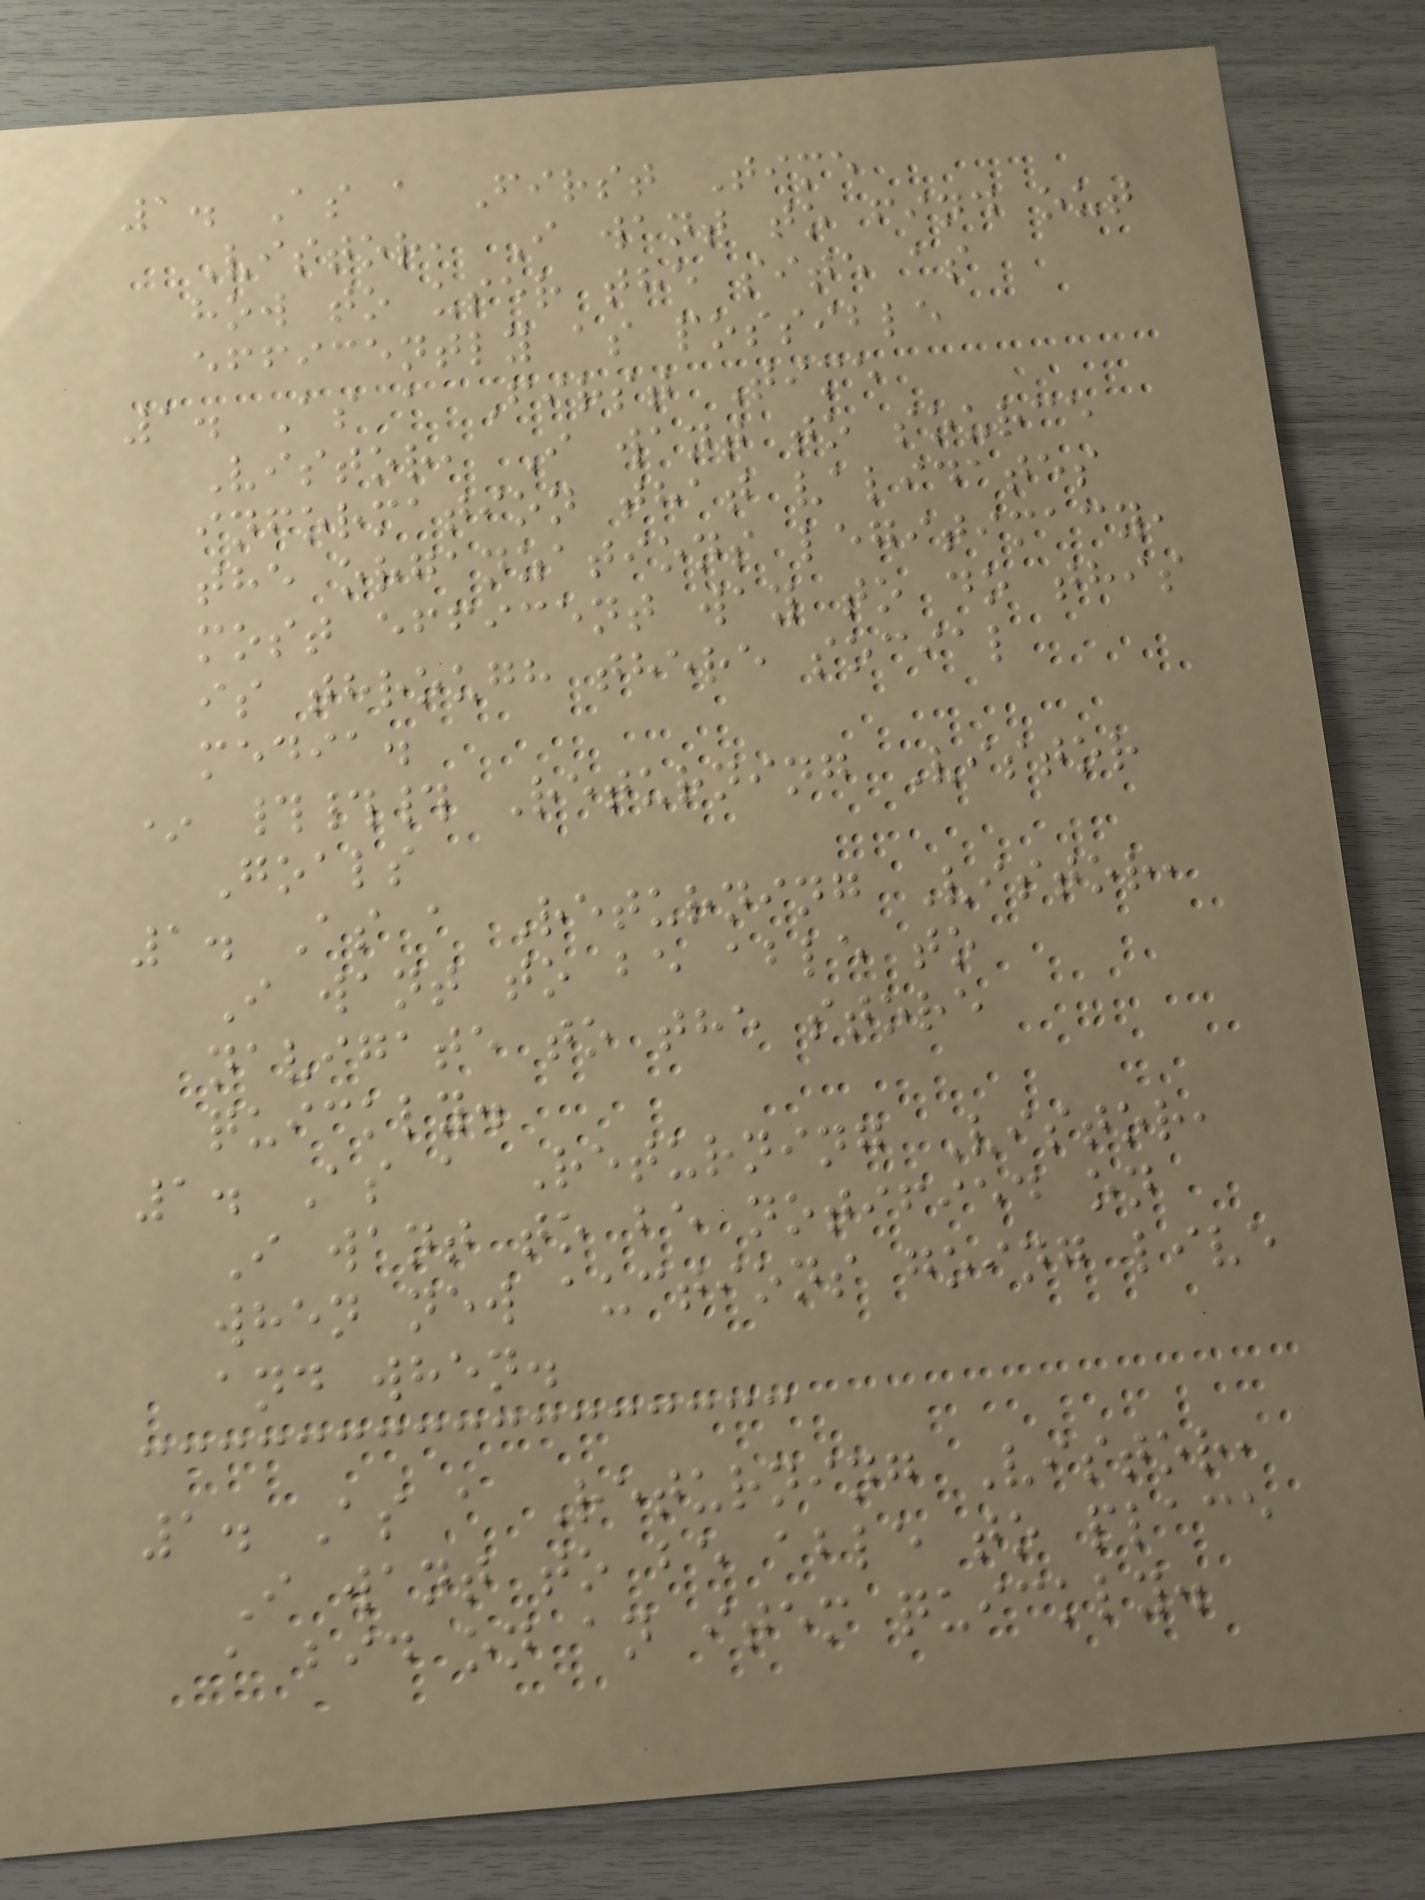1. As a First Time
Vistor, I want to find out
how to user the site as
efficently as possible
1. As a First Time
Vistor, I want to source
information that validates
the organzations legitimacy,
most efficent way to do this
is through there social
media.
* ### Returning Vistor
Goals
1. As a Returning Vistor,
I want to be able to
navigate to the store
quickly.
1. As a Returning Vistor,
I want to be notified on
when new auctions going live
and when.
1. As a Returning Vistor,
I want to be able to place
a bid on an item quickly.
